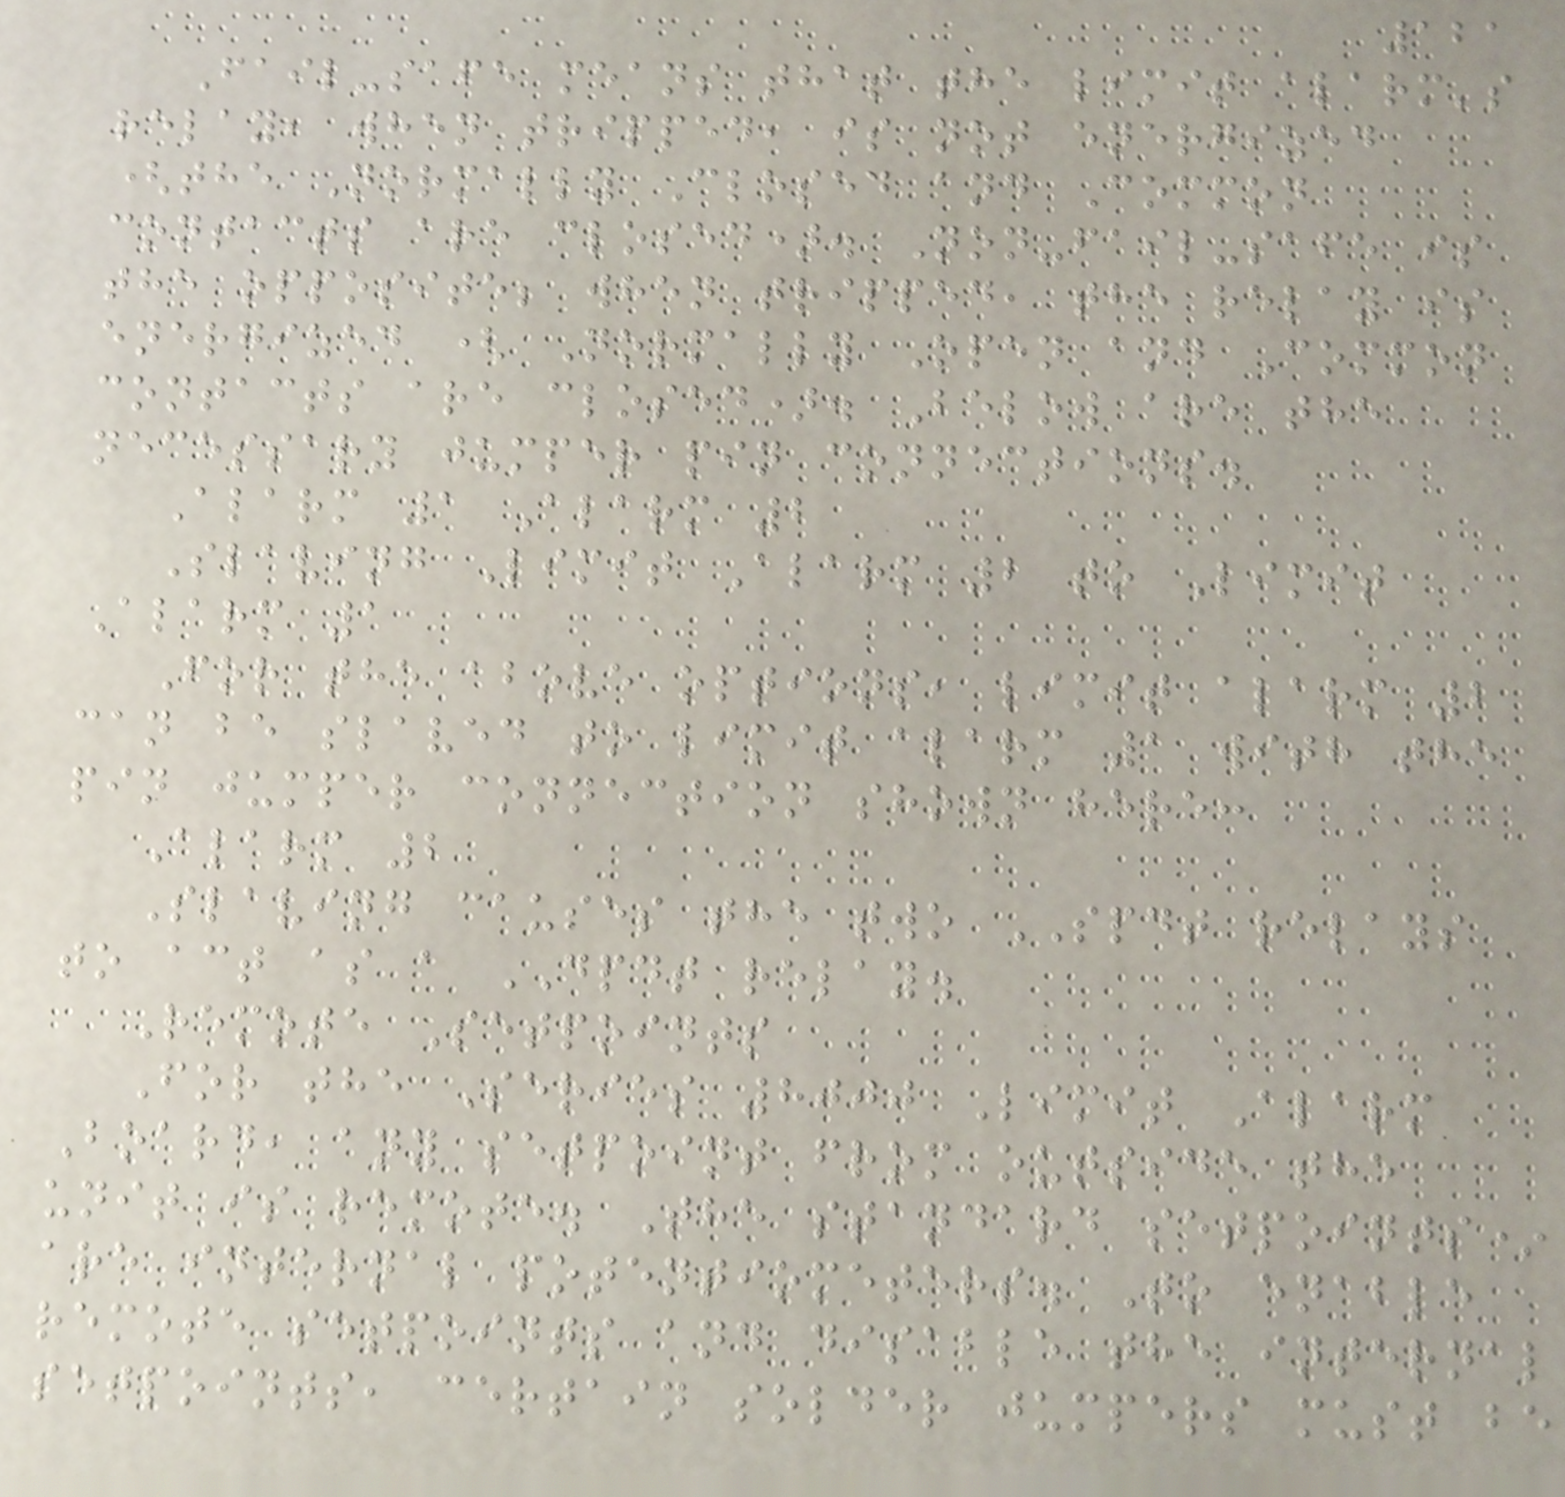121
Fail-safe means that the limit alarm's
relay, when tripped, is not energized
(the Normally Closed and Common
contacts are closed). Non-fail-safe is
the opposite; when tripped, the relay is
energized ( Normally Open and Common
contacts are closed). Below are the
necessary jumper pin connections.
Alarm 1 Alarm 2
Slaving Limit Alarm 2 to Limit
Alarm 1
For the above options, limit alarm 2
can be slaved to limit alarm 1 with the
pin jumper connection shown here:
Alarm 2
Slaving causes the two SPDT relays
to act as a DPDT relay.
Remote Setpoints
For the Series 8000 Limit Alarm
Board, any setpoint from outside the
unit is remote. The standard setpoints*
are internal potentiometers. To enable
remote setpoints and disable the internal
setpoints, certain solder jumpers must be
